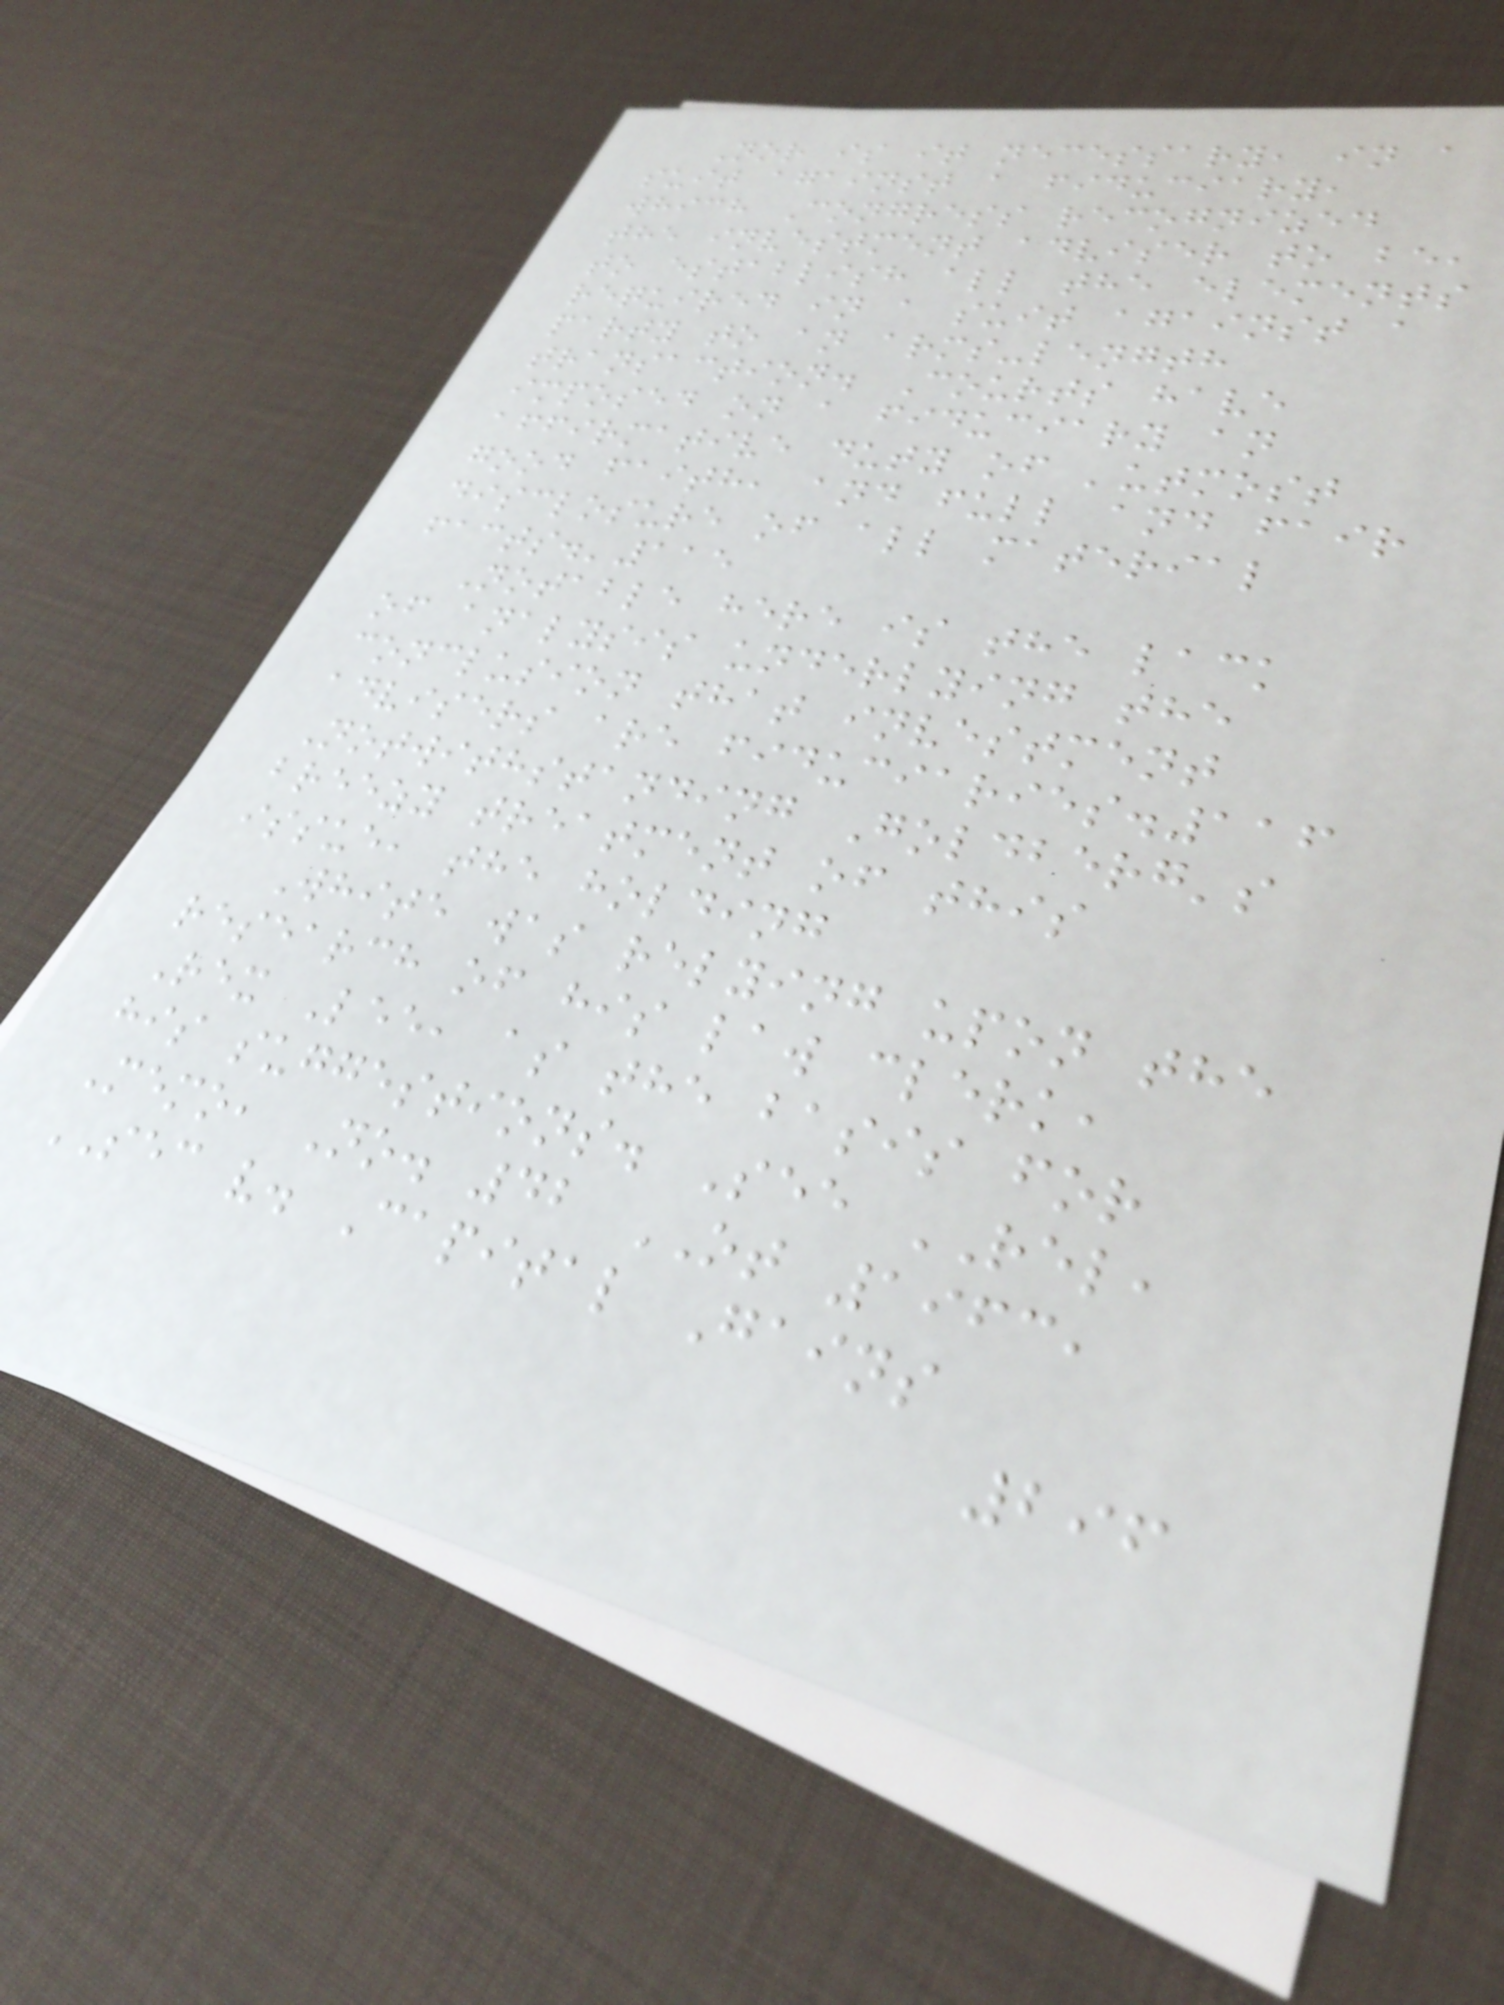Nor is it necessary, in a
suit against a fiduciary,
which Congress recognized
the investment adviser to be,
to establish all the elements
required in a suit against a
party to an arms-length
transaction. Courts have
imposed on a fiduciary an
affirmative duty of 'utmost
good faith, and full and fair
disclosure of all material
facts.'115
Notable here is the lack
of analysis underlying the
conclusion that investment
advisers are fiduciaries.116
Notwithstanding Goldberg's
breezy treatment of this
issue, the holding
White was relying upon the
research of his law clerk,
Rex Lee, as the basis for
his suggestions. See REL,
Memo, No. 42 OT 1963,
SEC v. Capital Gains
296
